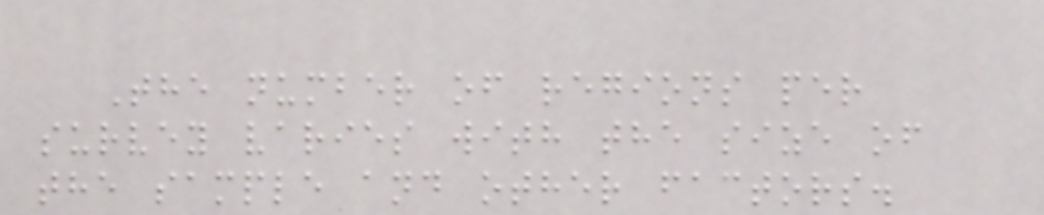The number of regions per
survey varies with the size of
the sample and other factors.
